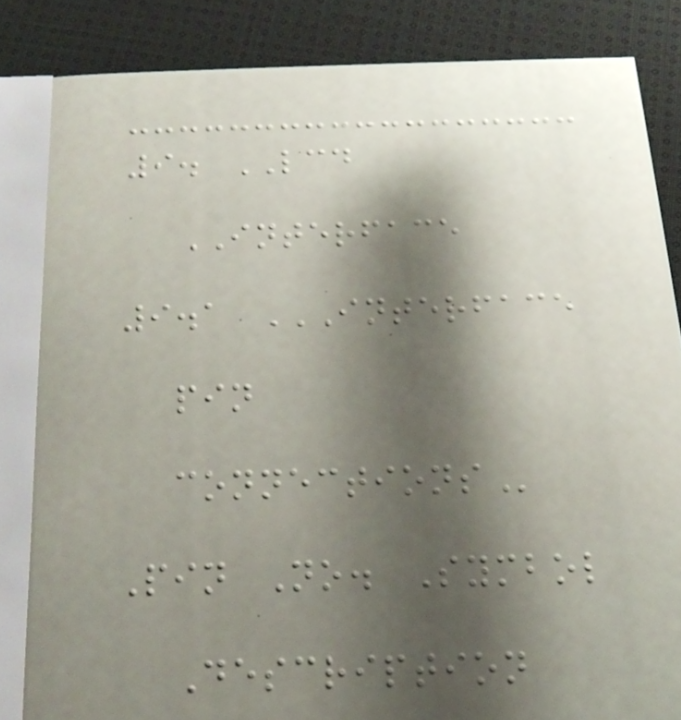9. LCD
INTERFACE
9.1 INTERFACE
PIN
CONNECTIONS
Pin No. Symbol
Description
